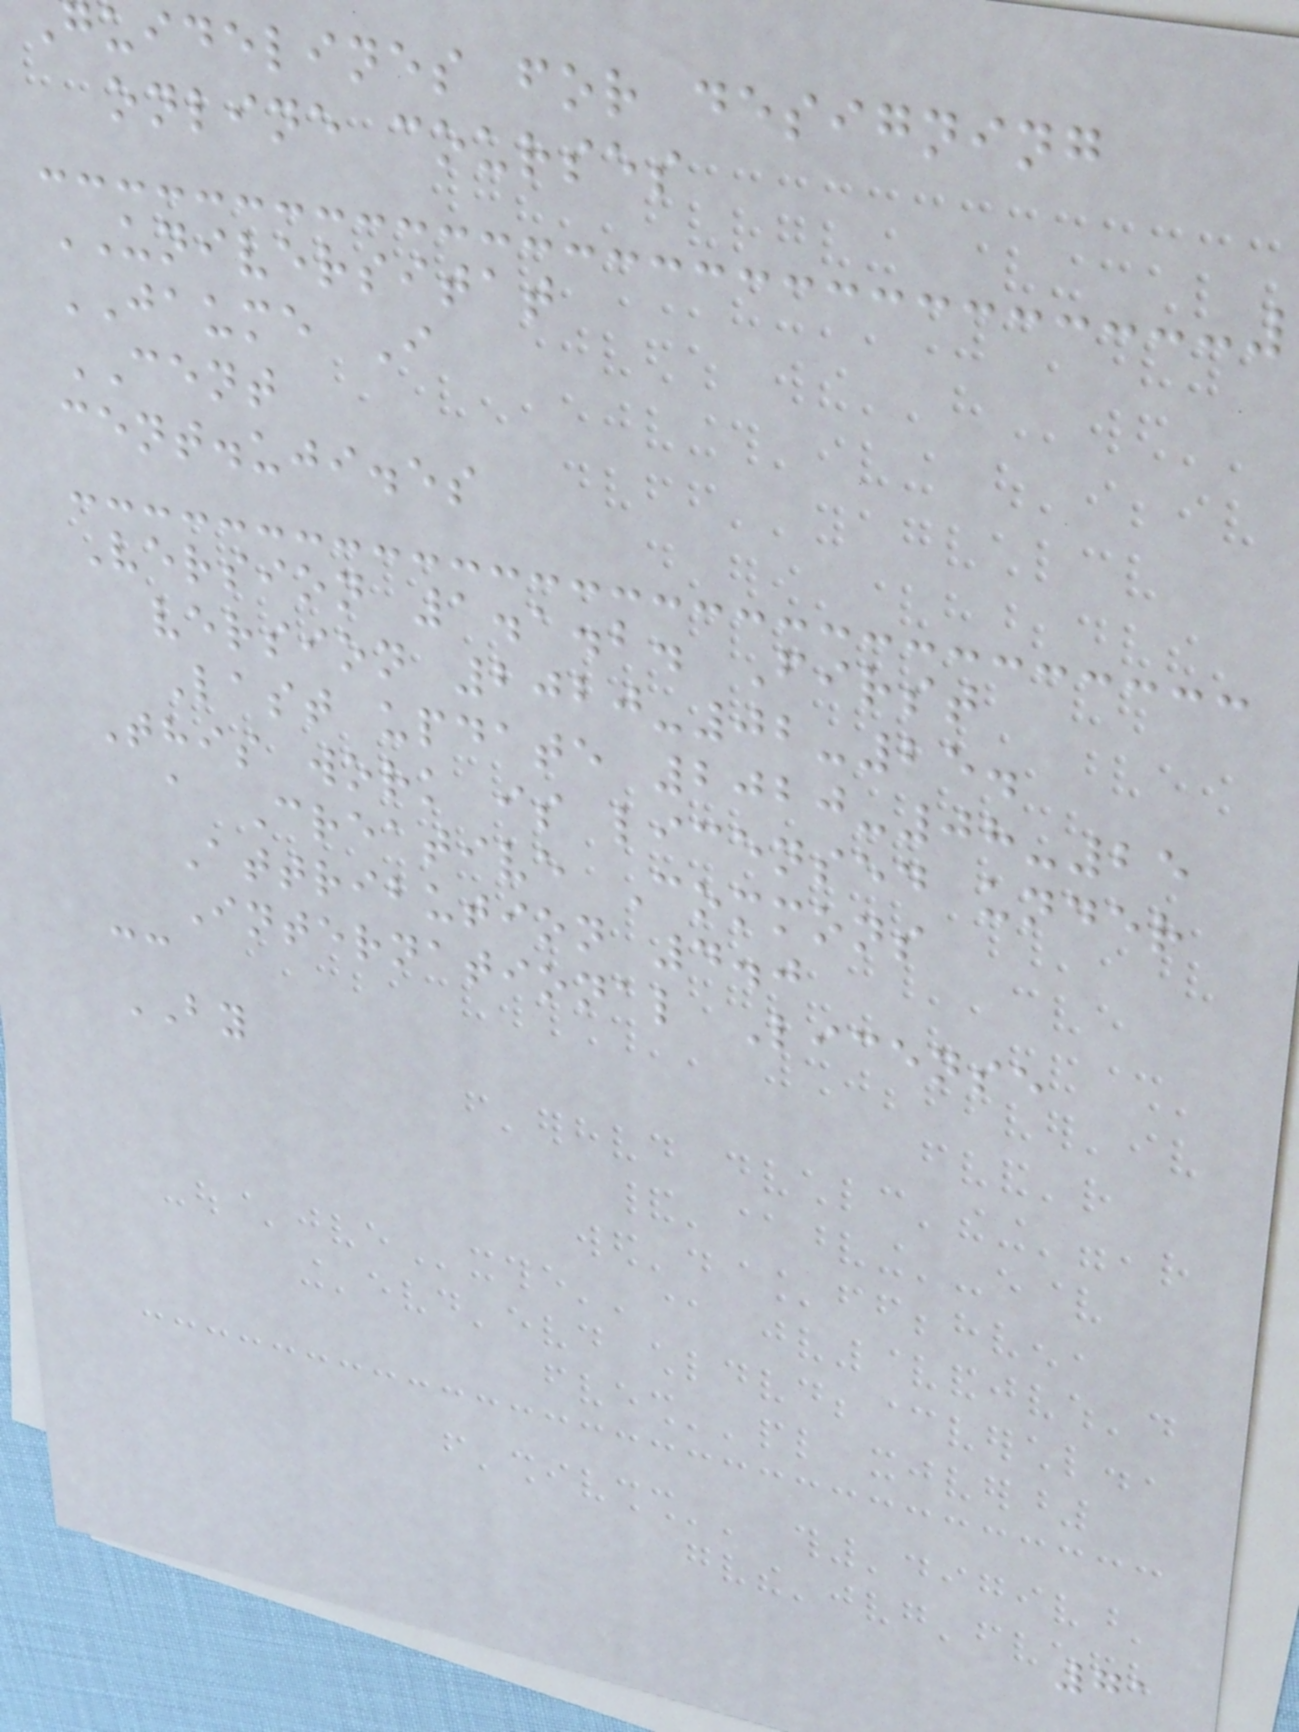uidelines for designing
online courses
UNIVERSITAT
JAUME I
CENT
cent.uji.es
Version 1.1.2. First
version 2020-02-25.
Last update 2020-08-25
This work is licensed under
a Creative Commons
Attribution 4.0
International License
cc
BY
71
